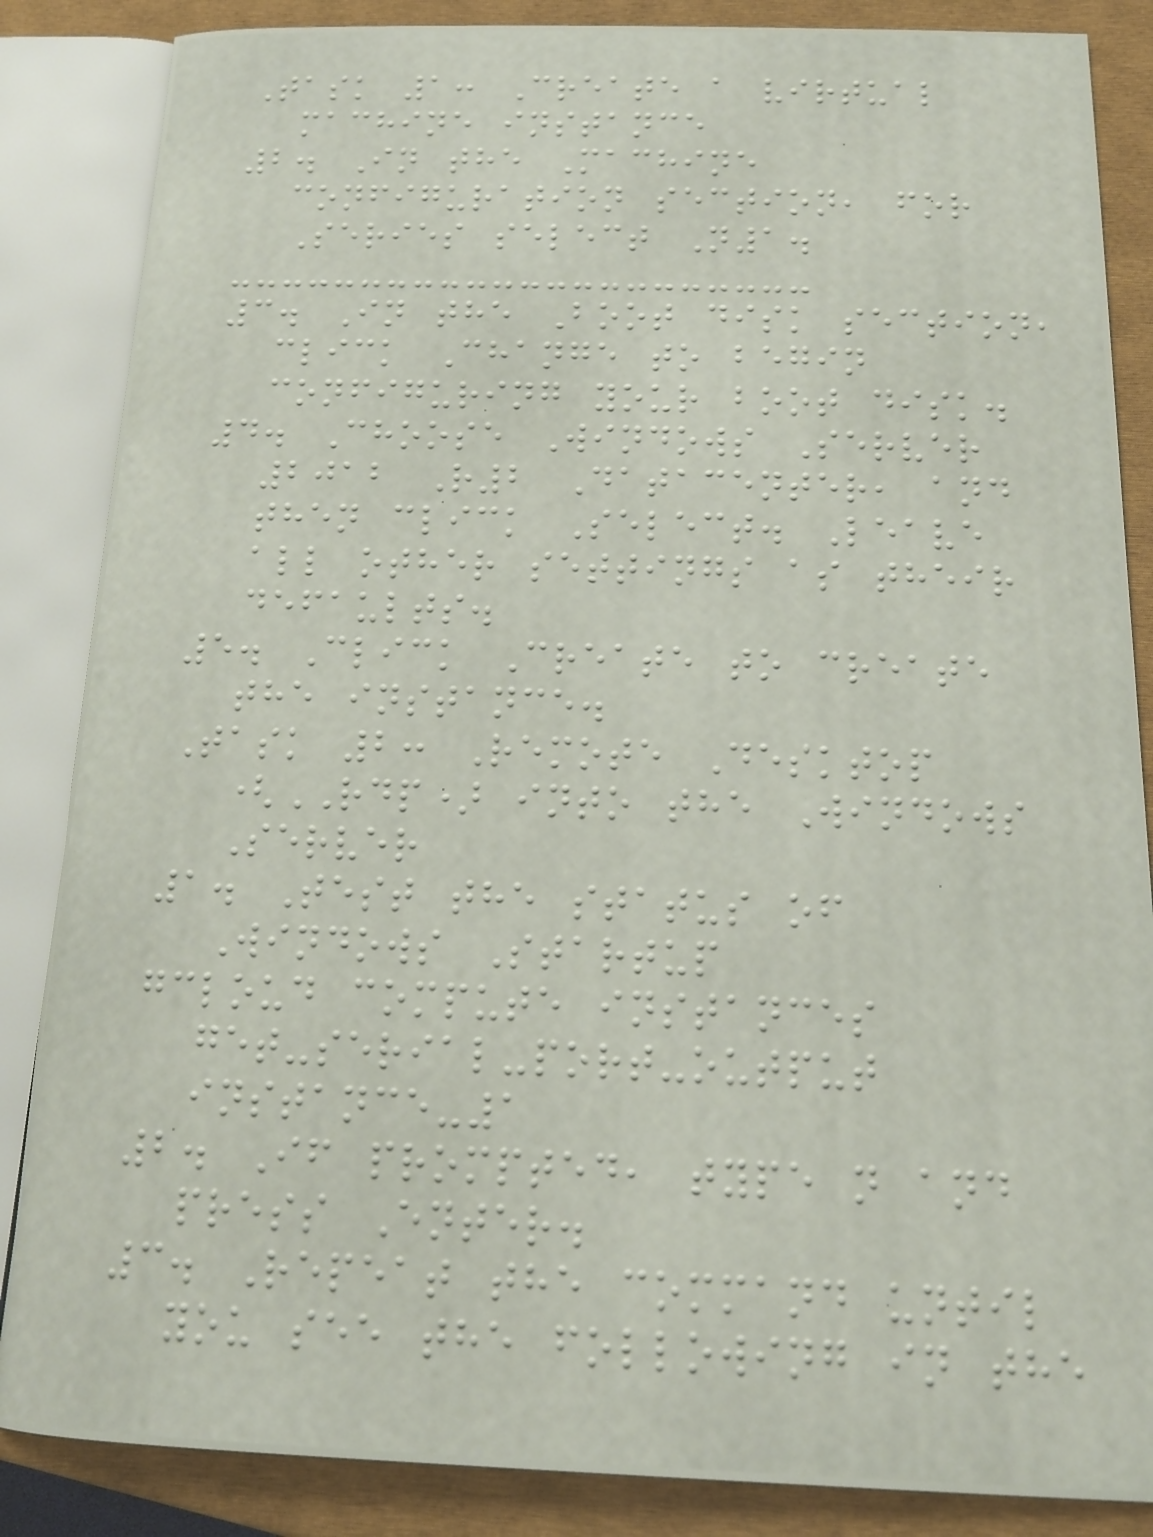Task 1: Create a virtual
machine instance
2. In the Machine
configuration section, for
Series select N1.
3. In the Boot disk section,
click Change to begin
configuring your boot disk.
4. Choose Windows Server
2012 R2 Datacenter, and
then click Select. Leave
all other settings as their
defaults.
5. Click Create to create
the instance.
Task 2: Remote Desktop
(RDP) into the Windows
Server
1. Test the status of
Windows Startup
gcloud compute instances
get-serial-port-output
instance-1
2. If prompted, type n and
press Enter.
3. Repeat the command until
you see the following in the
